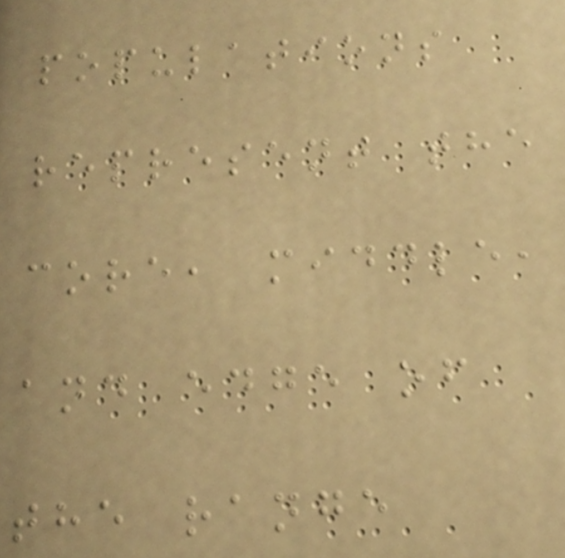populations
represent the
core, middle,
and edge of
the range
